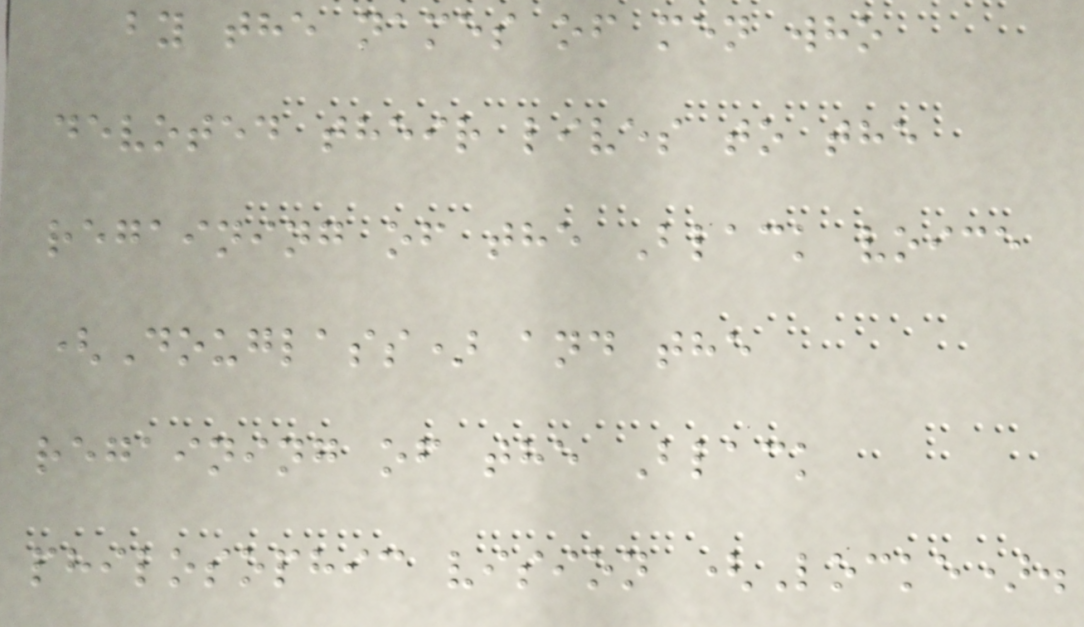by the names of men who
devoted their lives to the
regaining of the Black voice
(Douglass) and the
regaining of the Black
philosophic vision (Locke).
